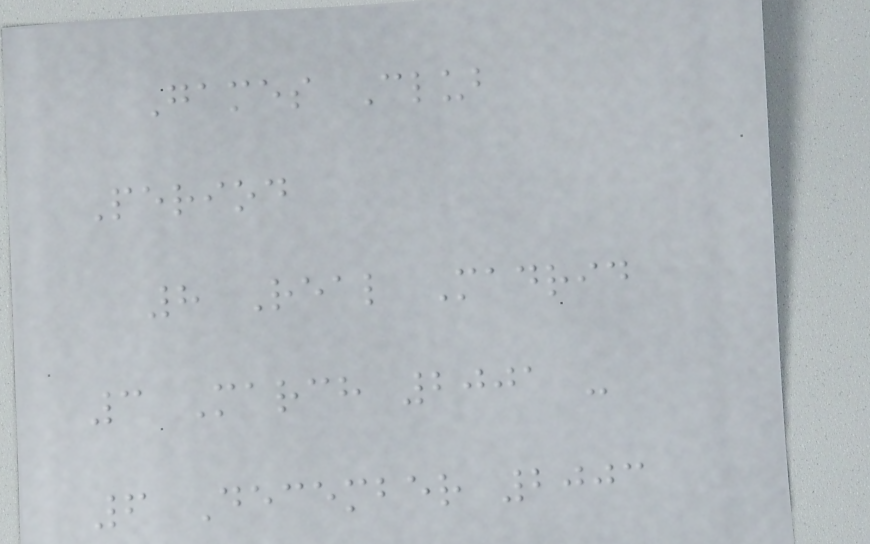Games Club
Period
8 Real Madrid
3 March 2001 -
6 December 2003
